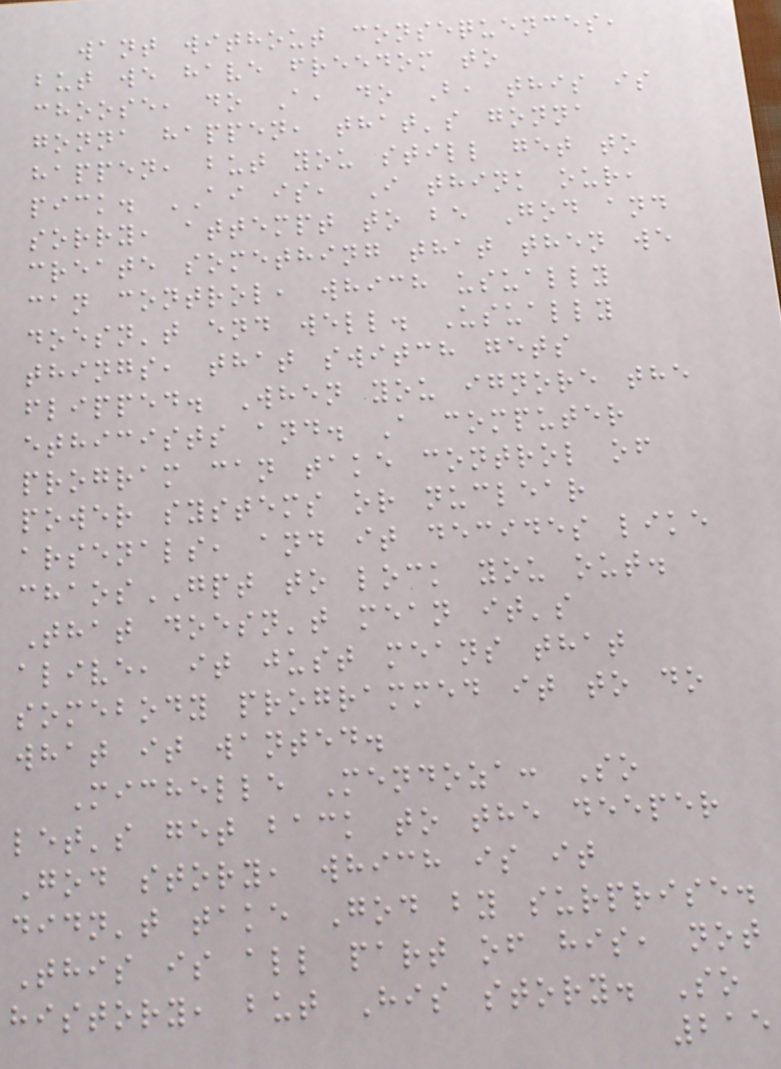want without consequences,
but we have freedom to
choose, do A, do B, this is
gonna happen, that's gonna
happen, but you still get to
pick. AI is, I think our,
sorry, attempt to be God and
create something that then we
can control, which usually
doesn't end well. Usually
things, that switch gets
flipped. When you ignore the
ethicists and. A computer
program can take control of
power systems or nuclear
arsenals, and it decides like
chaosGPT to lock you out.
That doesn't mean it's
alive, it just means that
somebody programmed it to do
what it wanted.
Michelle Mendoza: So
let's get back to the deeper
God story, which is it
didn't take God by surprise.
This is all part of his, not
history, but His story. So
215
